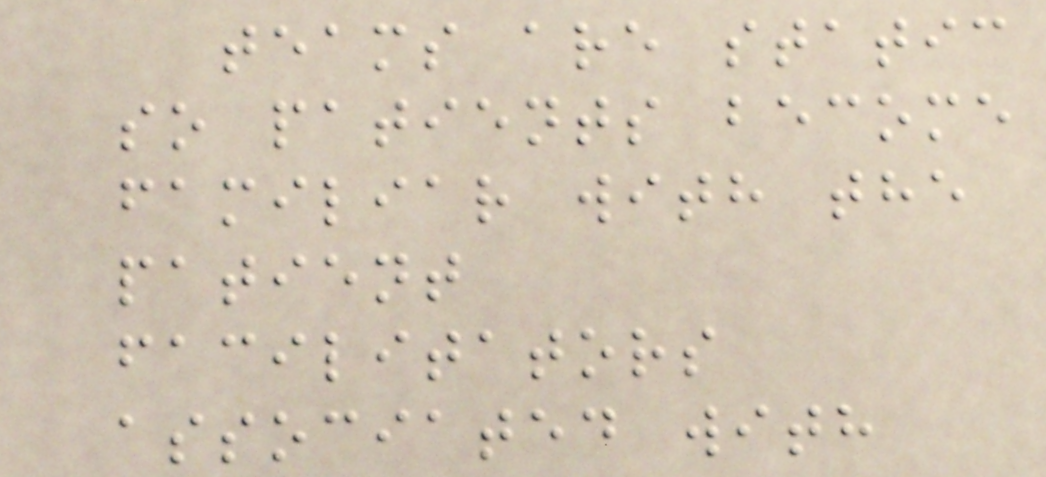teams are static
so patients become
familiar with the
patient
facilitators
associated with
